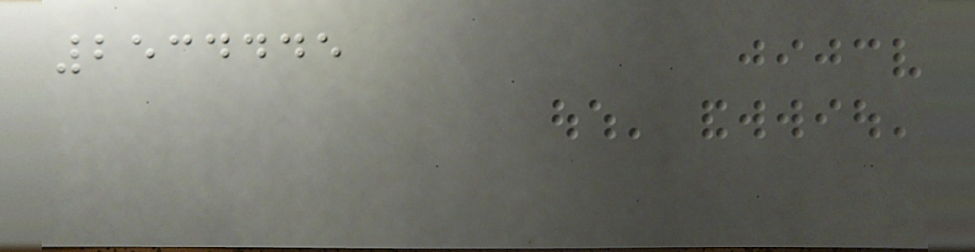2534445
